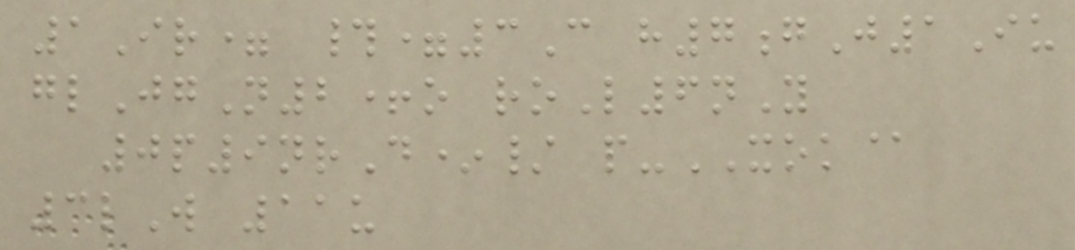1Ir= #=3C h7gJ1Iu
glJgN2+o roL6nY
0p9nrD*/ p-XOK@
3lW 11u
